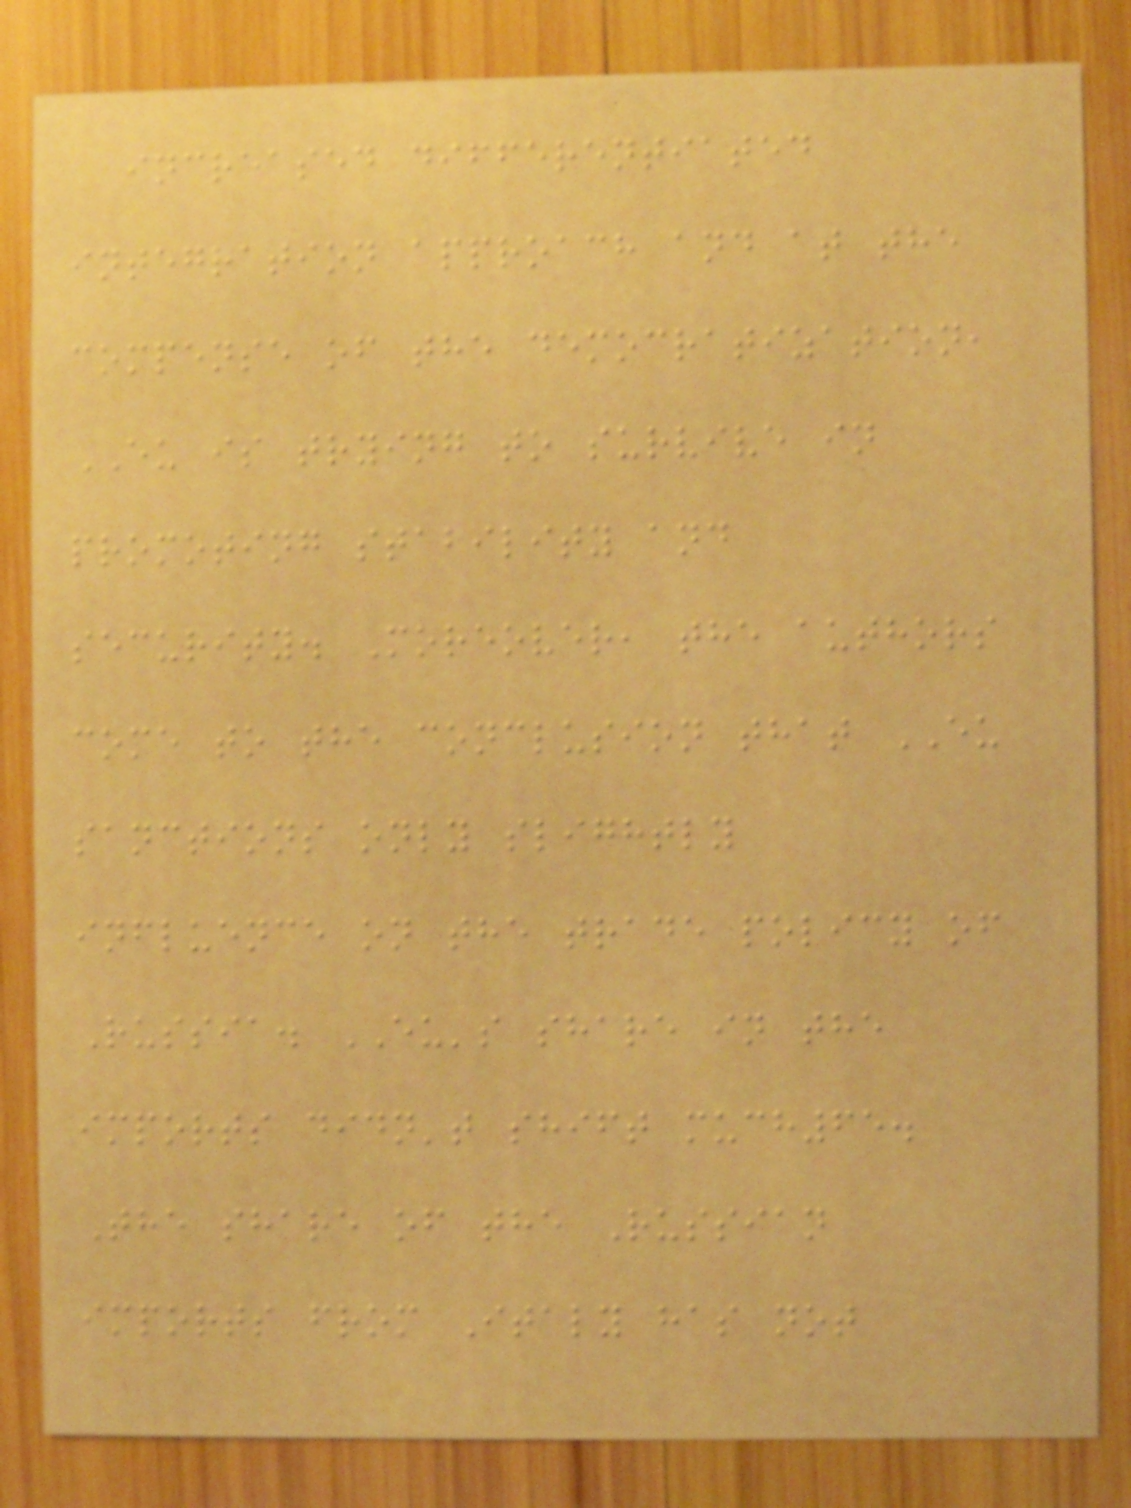increased differentiated
integration approach and at the
compense of the democratization,
EU is trying to survive in
promoting stability and
security. Moreover, the authors
come to the conclusion that EU
sanctions only slightly
influence on the trade policy of
Russia. EU's share in the
imports didn't shift much65.
The share of the Russian
imports from Italy has not
